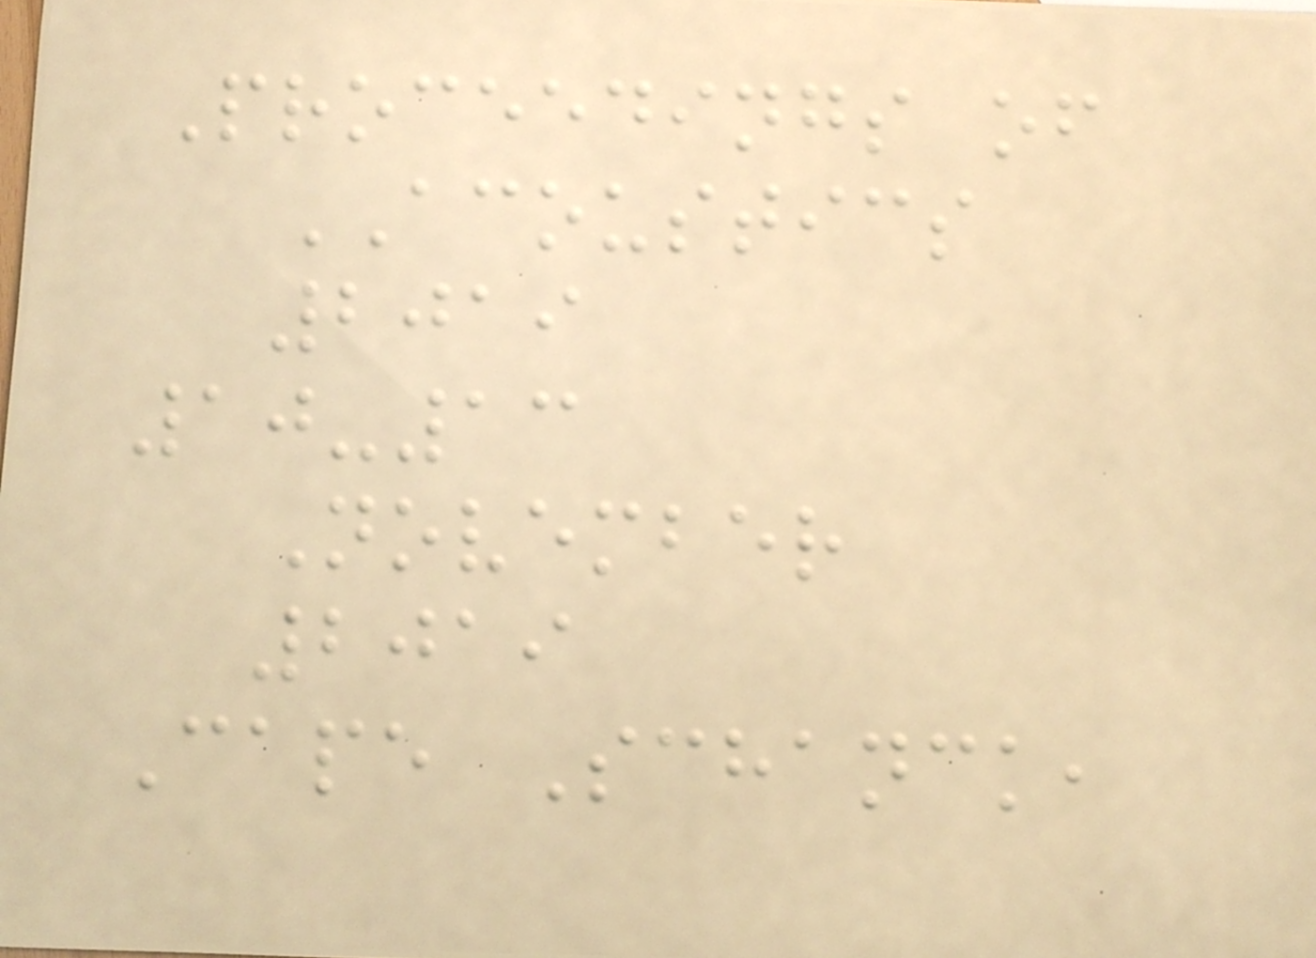Proceedings of
ACOUSTICS
2019
10-13
November
2019
Cape Schanck,
